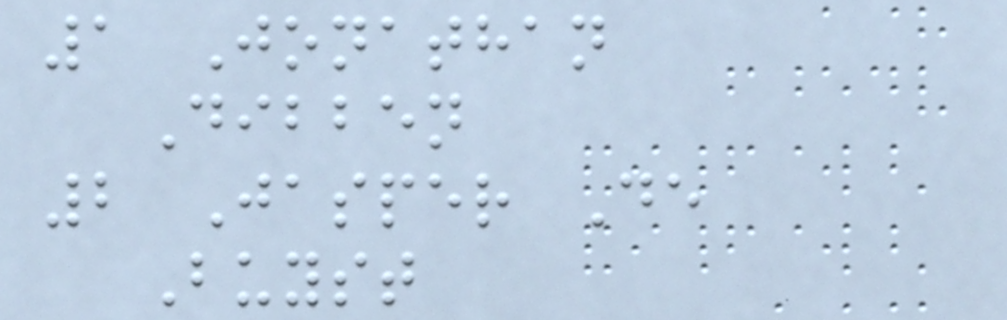1 Jonathan
Dibben
2 Jasper De
Buyst
